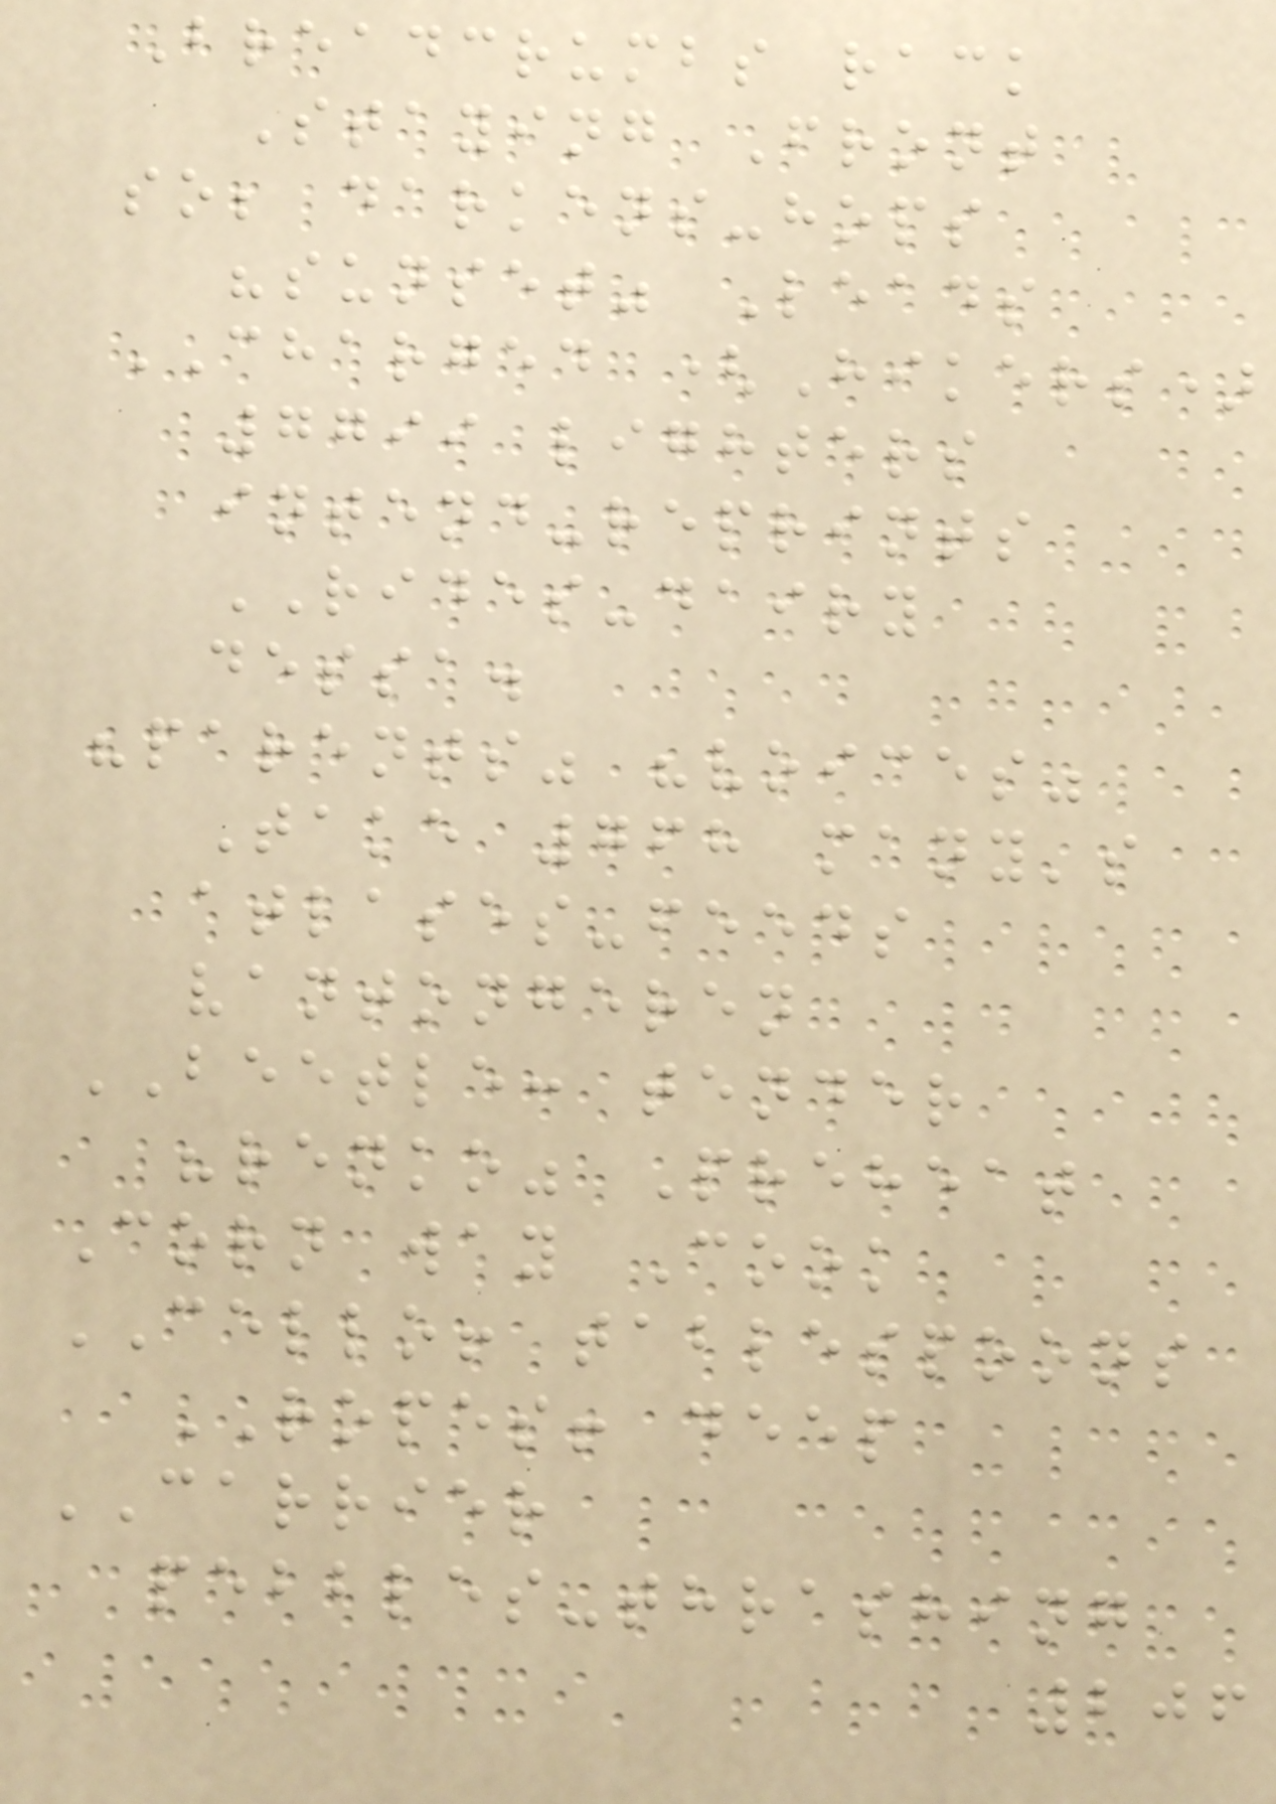Breadcrumbs rack
Staying Front
so; darkens-hops
"sunset" Leads
CHARGED (Hikers)
7799 lighters
intend-reprints
RIDES-dairy
dessa.
"parents" "voices"
Take 768 many's
atlases-feeds
vantongeren
BEETLE: tender
"renko" Preheat
Corn way Cook
CELLO! tablespoons
ROPES! deep
CARRIER
pebbles-thrashing
206
